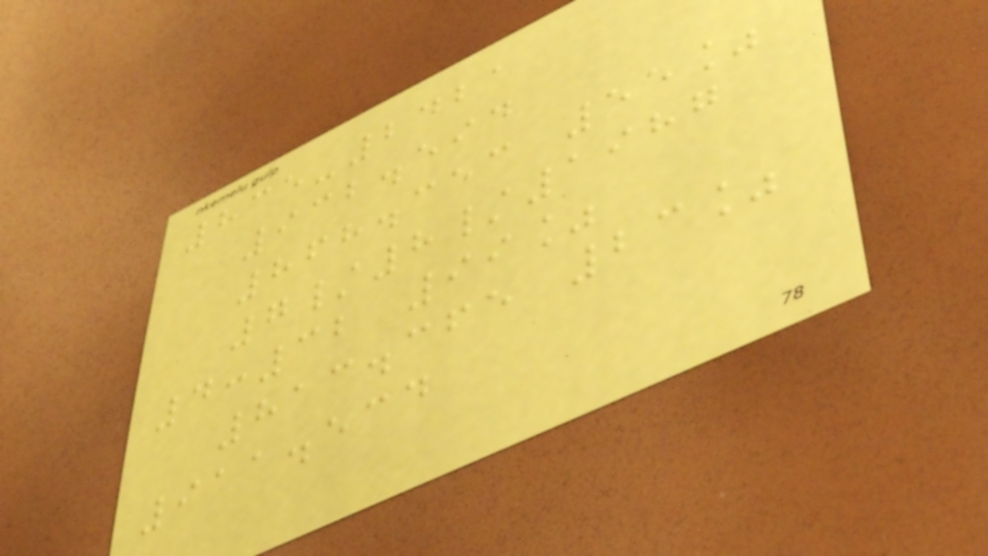835-2421
932.594
868.353 55%
7/8/1987
4:32 99%
813.365 23%
911.534
